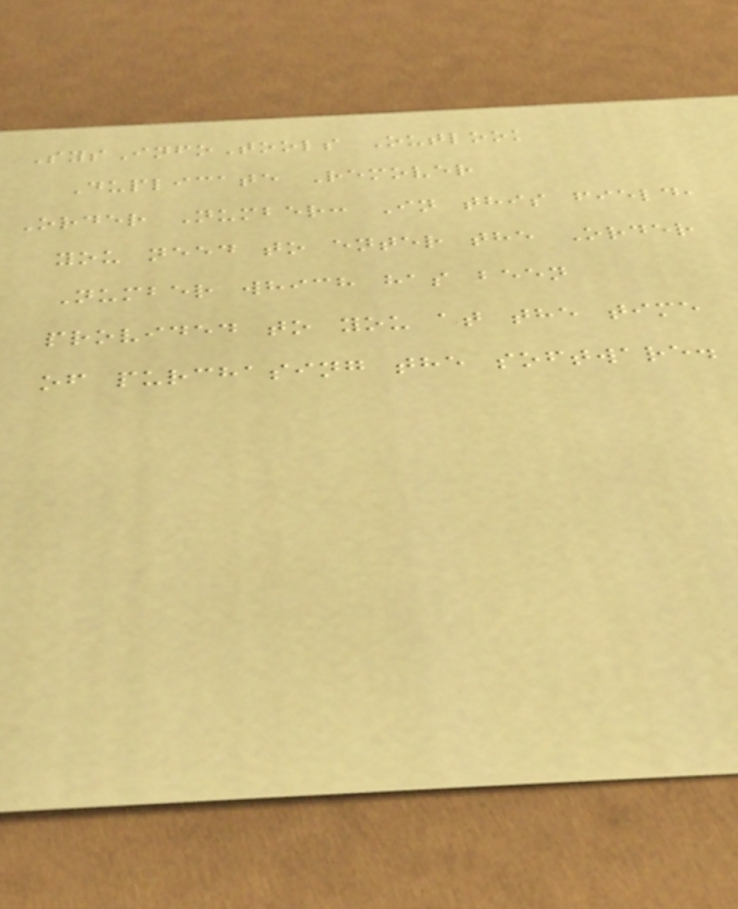SysInfoTools Outlook
Duplicate Remover
Order Number: In this field,
you need to enter the Order
Number which has been
provided to you at the time
of purchasing the software.
